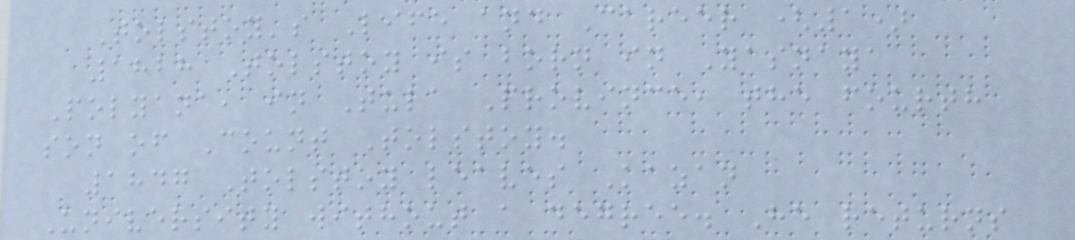Tolstoy's Life and Career (1)
1828 Tolstoy is born in Yasnaya
Polyana, in Tula Province, the fourth
son of Count Tolstoy.
1847 Tolstoy leaves Kazan
University without a degree. He returns
